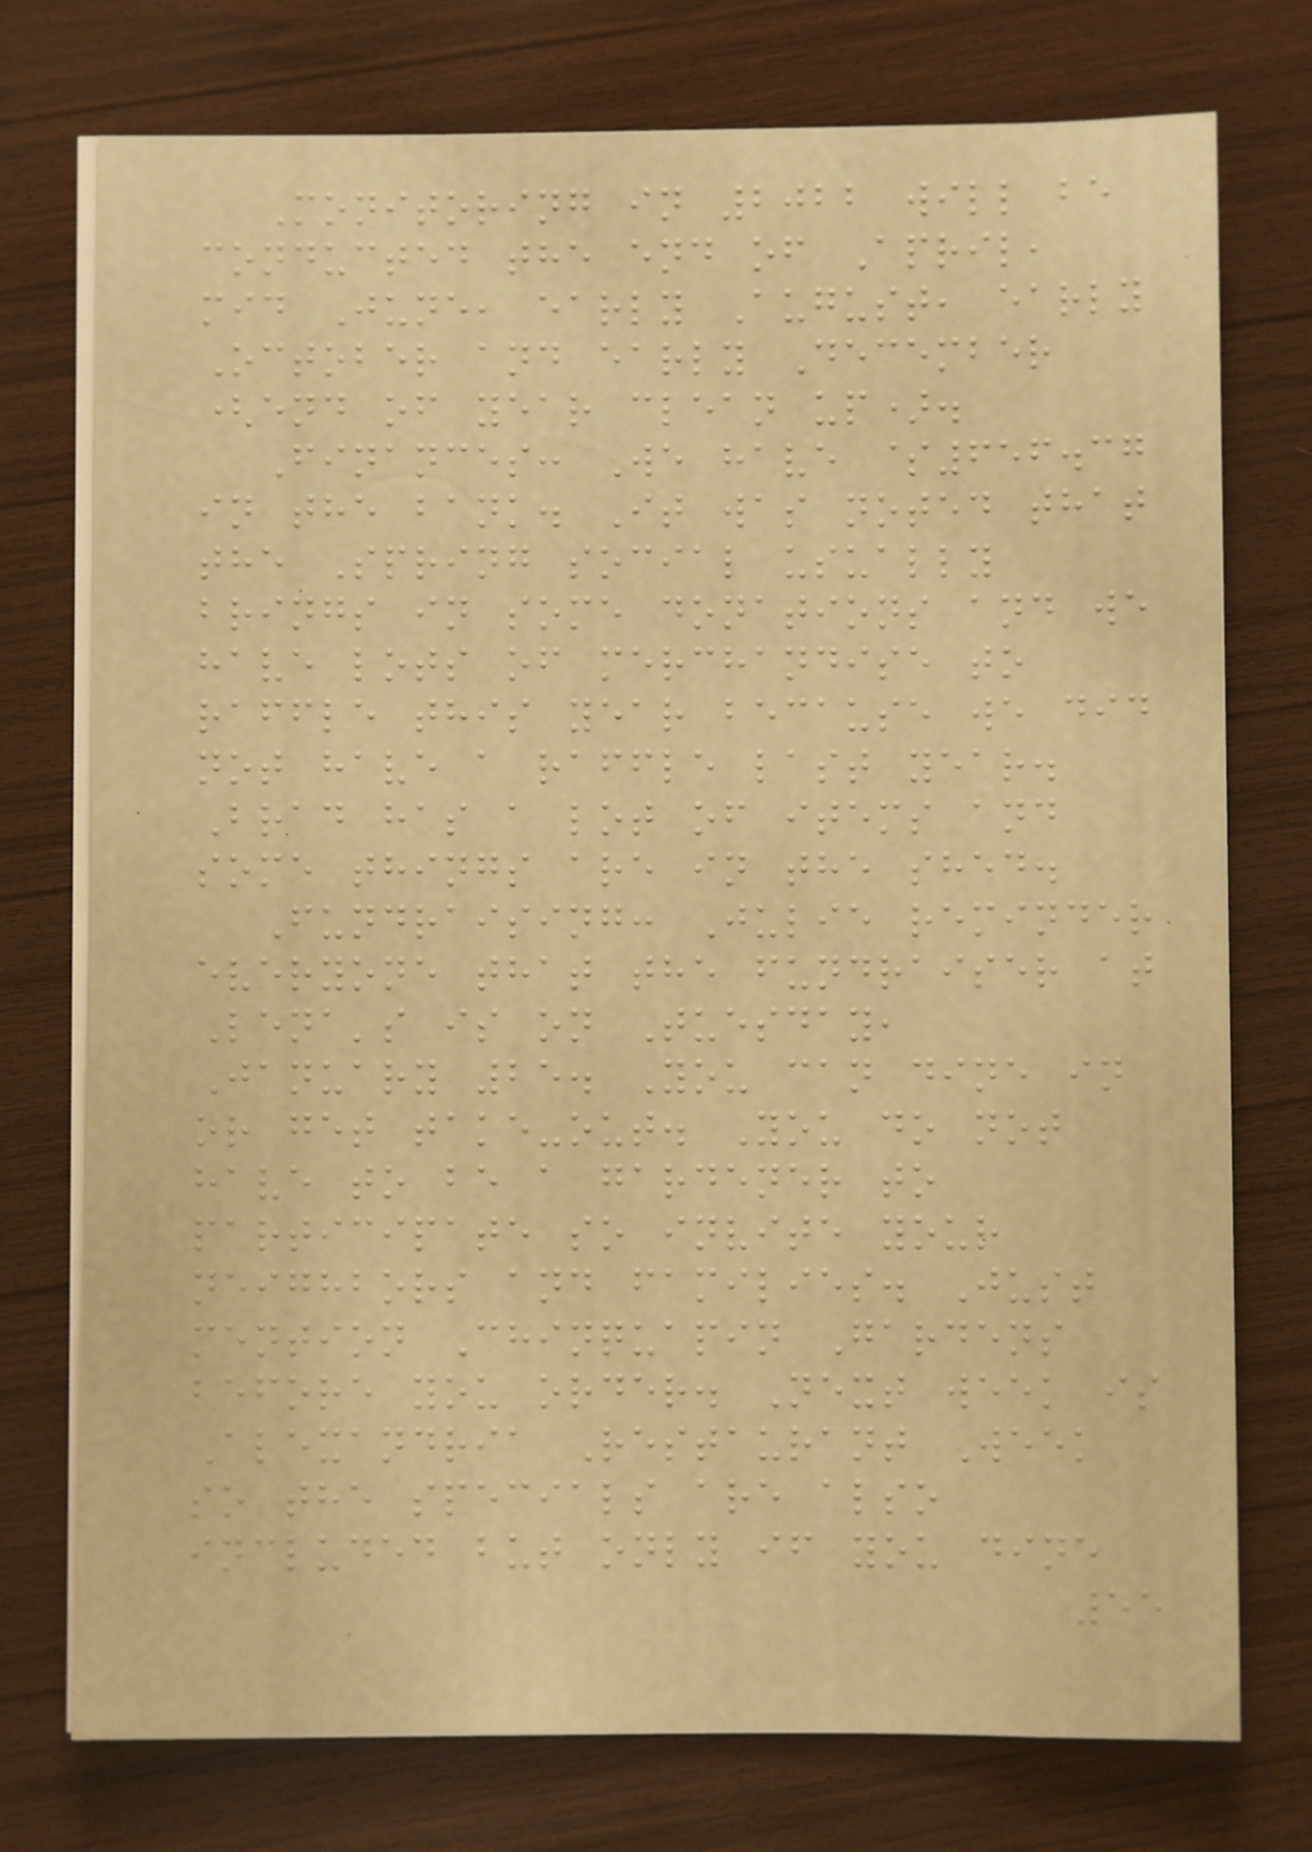Monitoring in 2022 will be
conducted the end of April,
mid June, early August, early
October and early December
(end of year clean up).
Finances: We have $656.37
in the bank. It was noted that
the Spring social usually
brings in some donations and we
have lots of merchandise to
raffle this year because we did
not have a raffle last year.
Brad has a lot of items and
some things are in the shed.
Fundraising: Julie reminder
everyone that the fundraiser at
Lena's is on Tuesday,
January 25. You can dine in
or get take-out. You do not
have to be a gardener to
participate so invite your
neighbors and families. Just
mention Chinquapin Gardens
before you order. Next week is
Alexandria Restaurant Week
so the specials are also
included but only if you dine
55
